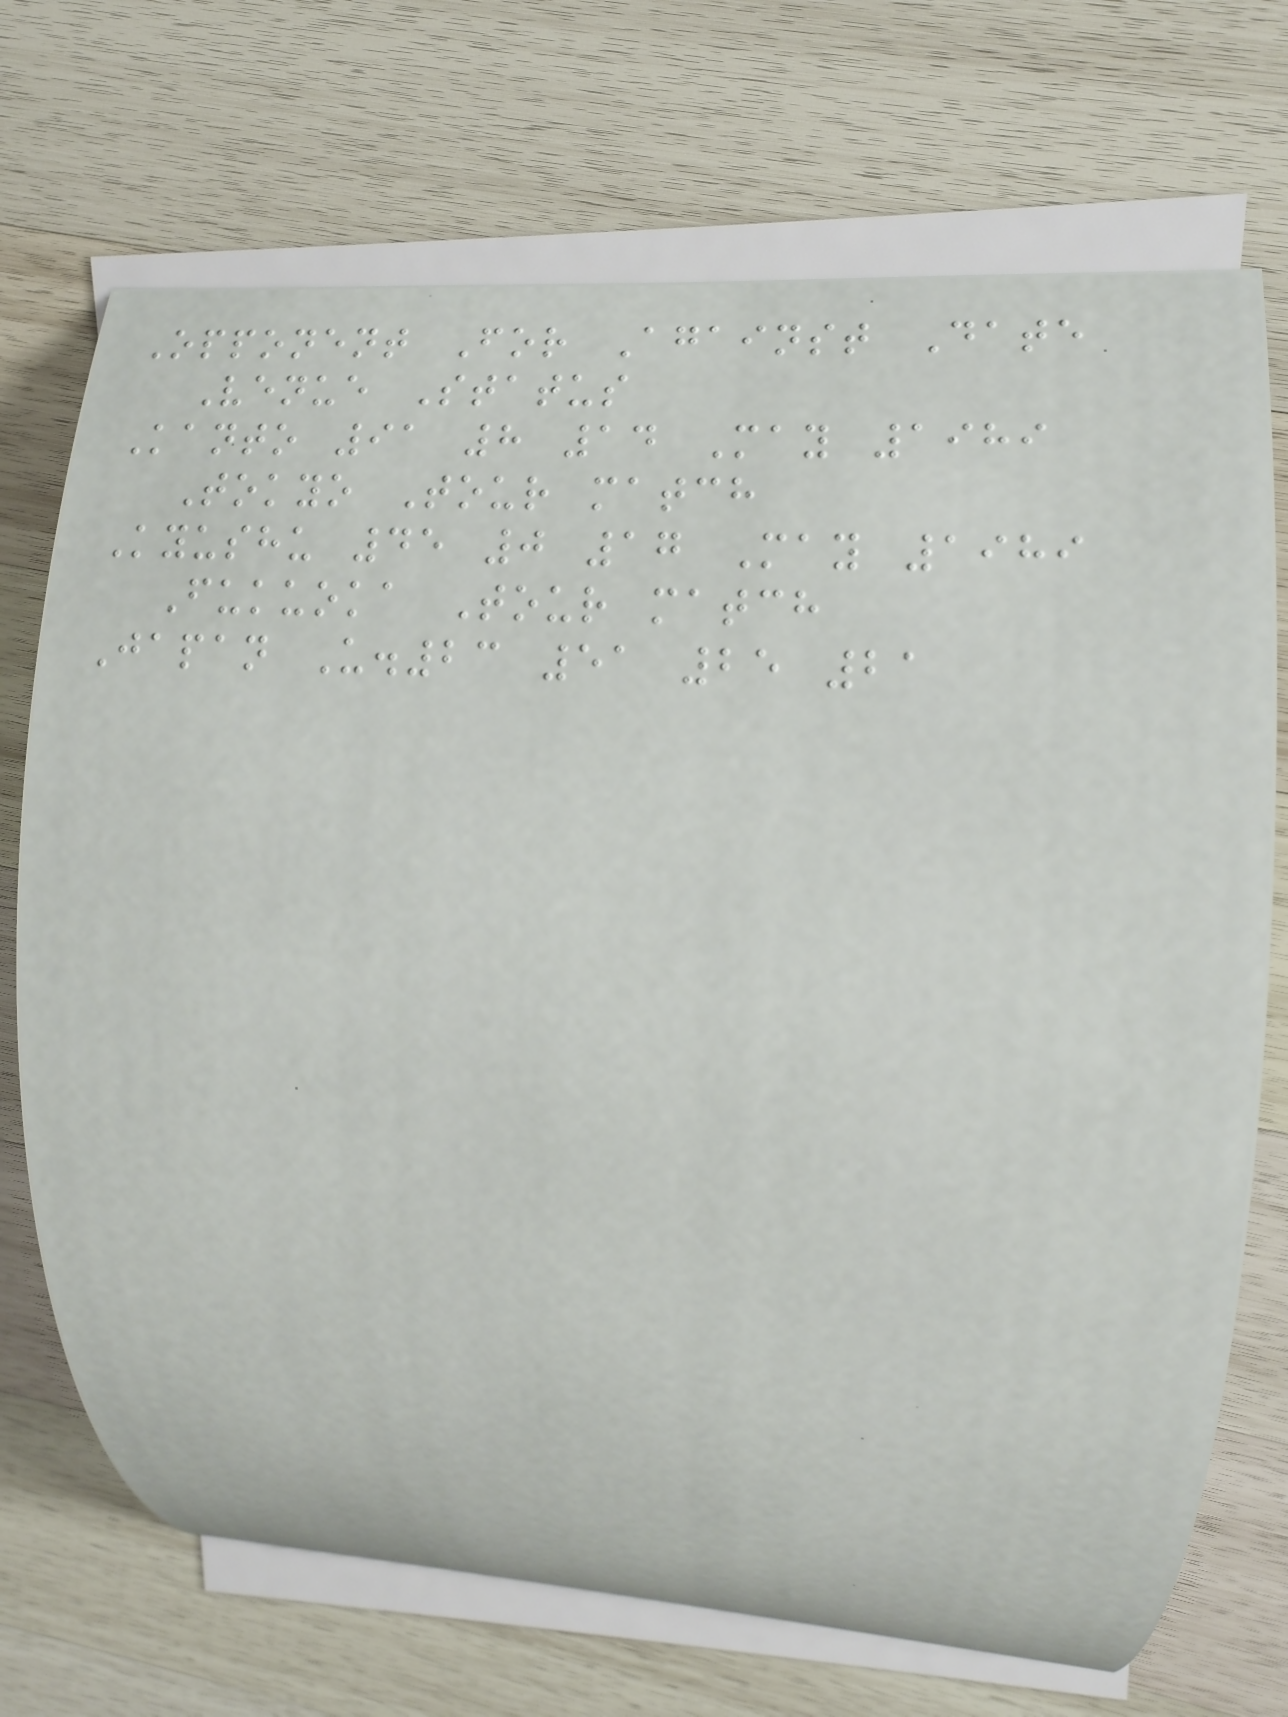Opponent For Against Date
Venue Status
Kanto 91 8 14 May 1989
Tokyo Tour match
Kyushu 45 0 17 May 1989
Fukuoka Tour match
Japan U.23 51 25 21
